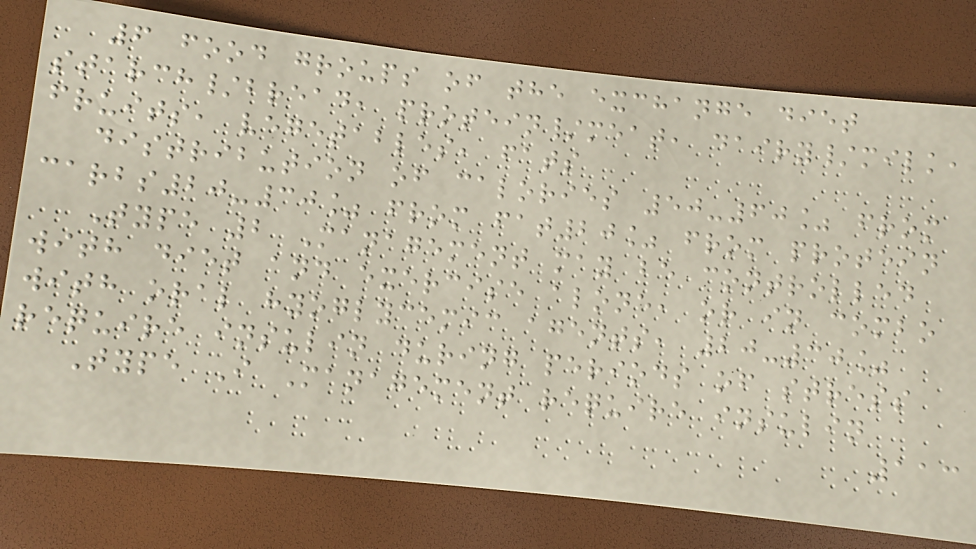6 food groups of the exchange diet
starch/bread, protein/meat, dairy/milk,
fruits, vegetables, fats
distribution of calories 50-60% from
carbs20-30% from fat20% from protein
Type 2 Management may be controlled
with diet and exercise alone, or in combo
with oral hyoglycemic agents, 20-30%
require insulin during periods of stress
Type I Management require insulin
113
